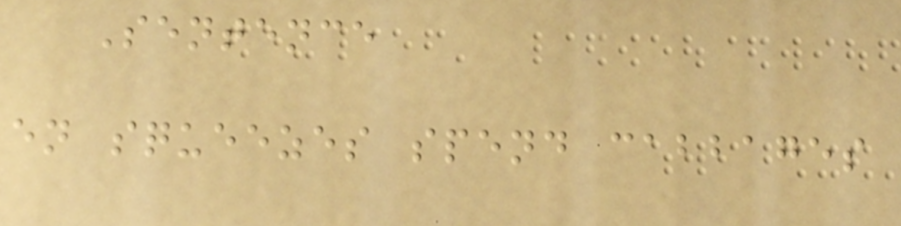Sentence
en squeezes spend cabbages
